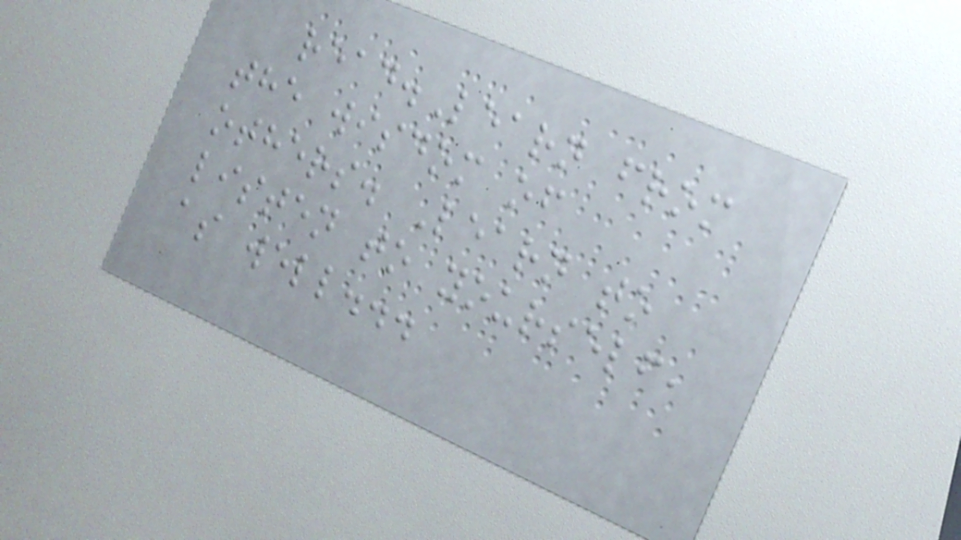read.Learn from
the wisdom of
others. Learn to
listen to yourself,
as well...
